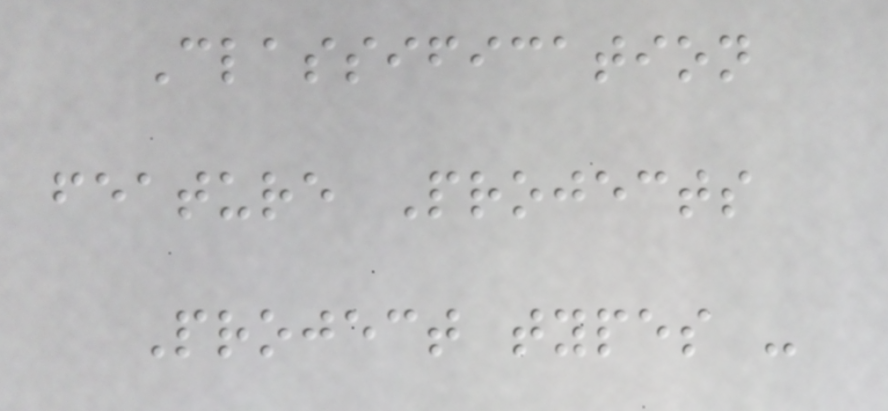Classification
feature Projects
Project types -
